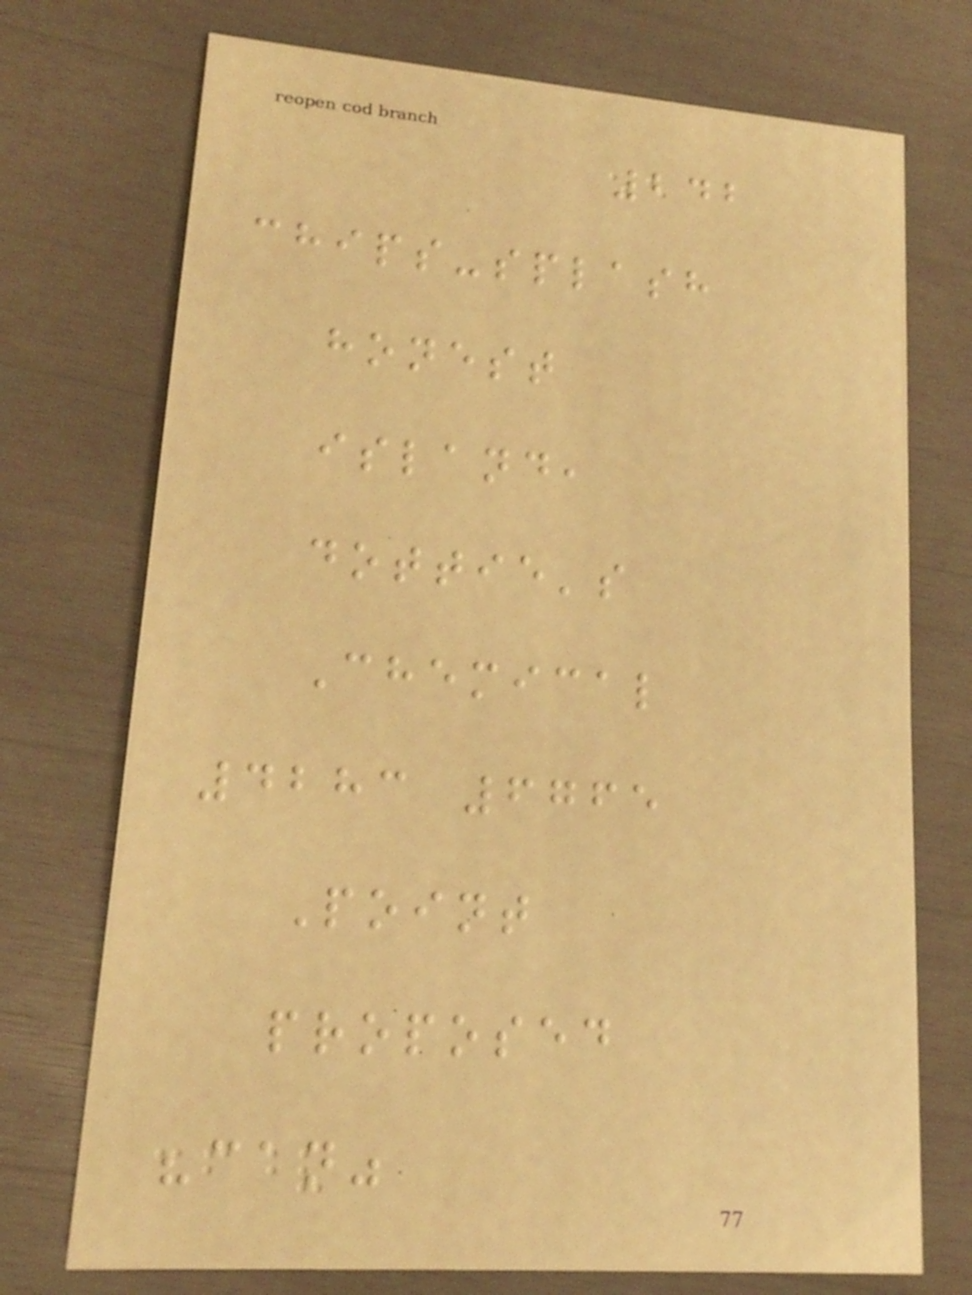242
chips-splash
honest
island,
dottie's
Chemical
4283 6765
Point
proposed
"can"
